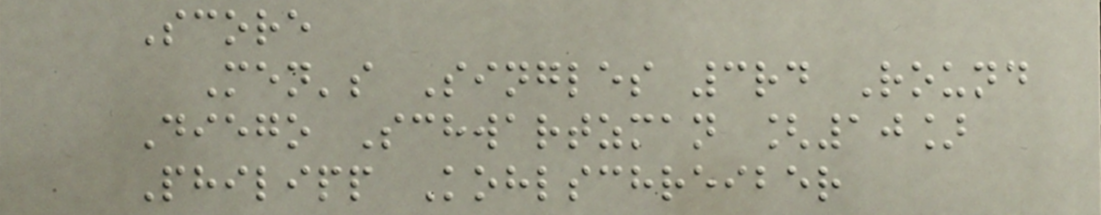Score
Men's Singles 3rd Round
Diego Schwartzman [10]
Philipp Kohlschreiber
